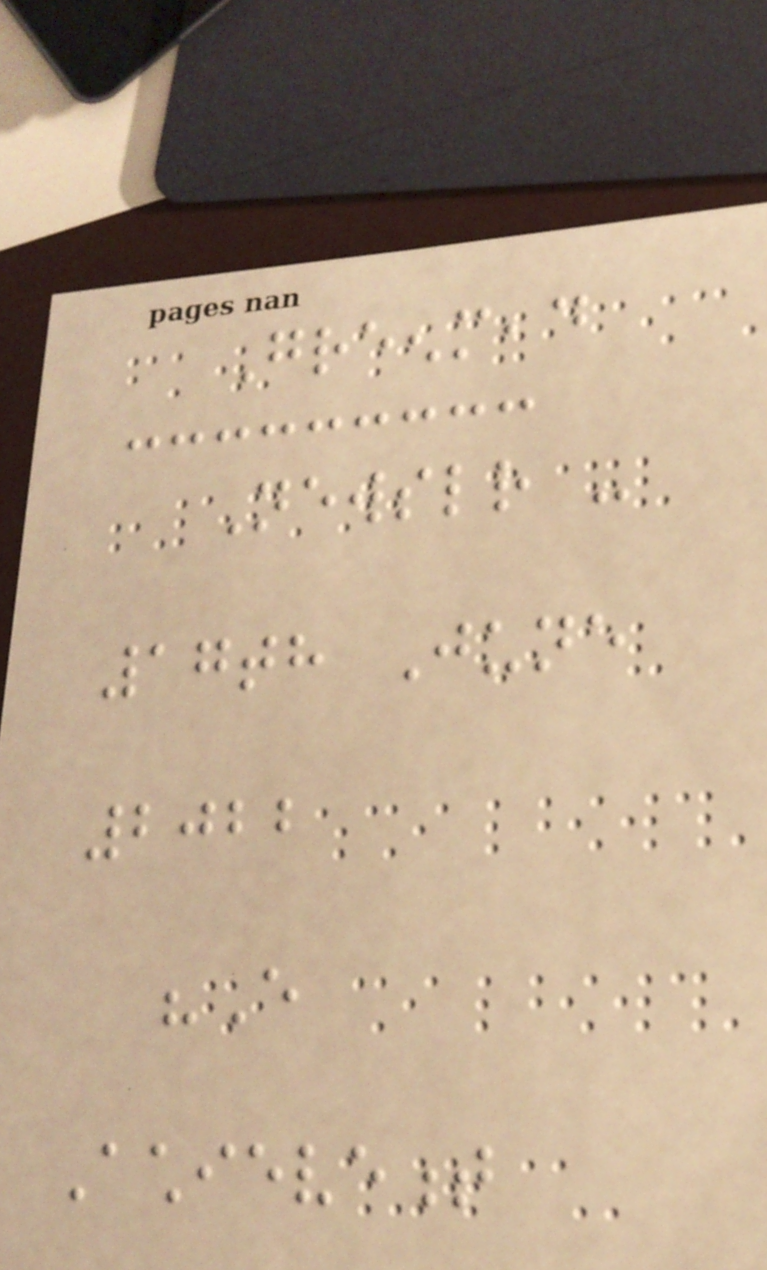Greenmead
Newsletter -
17th June
2022
"Every
Achievement
